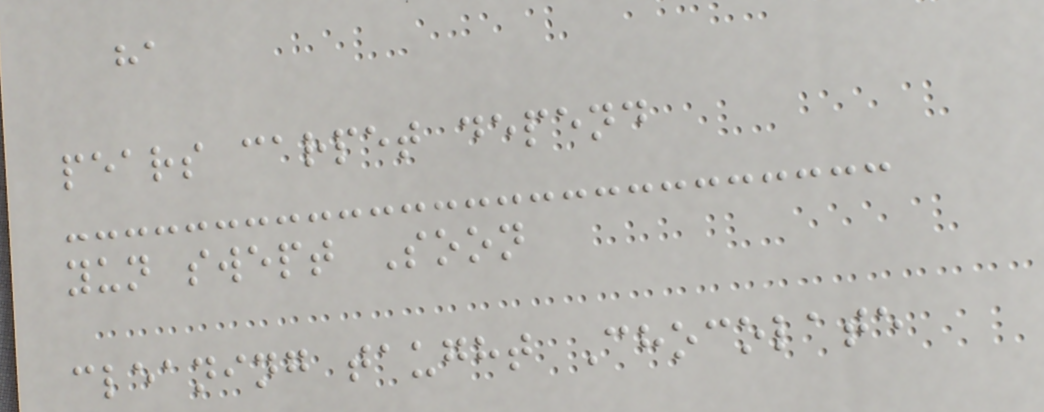ha
pears carpet depend
yun swept Soon
cleaning taught Chocolate
